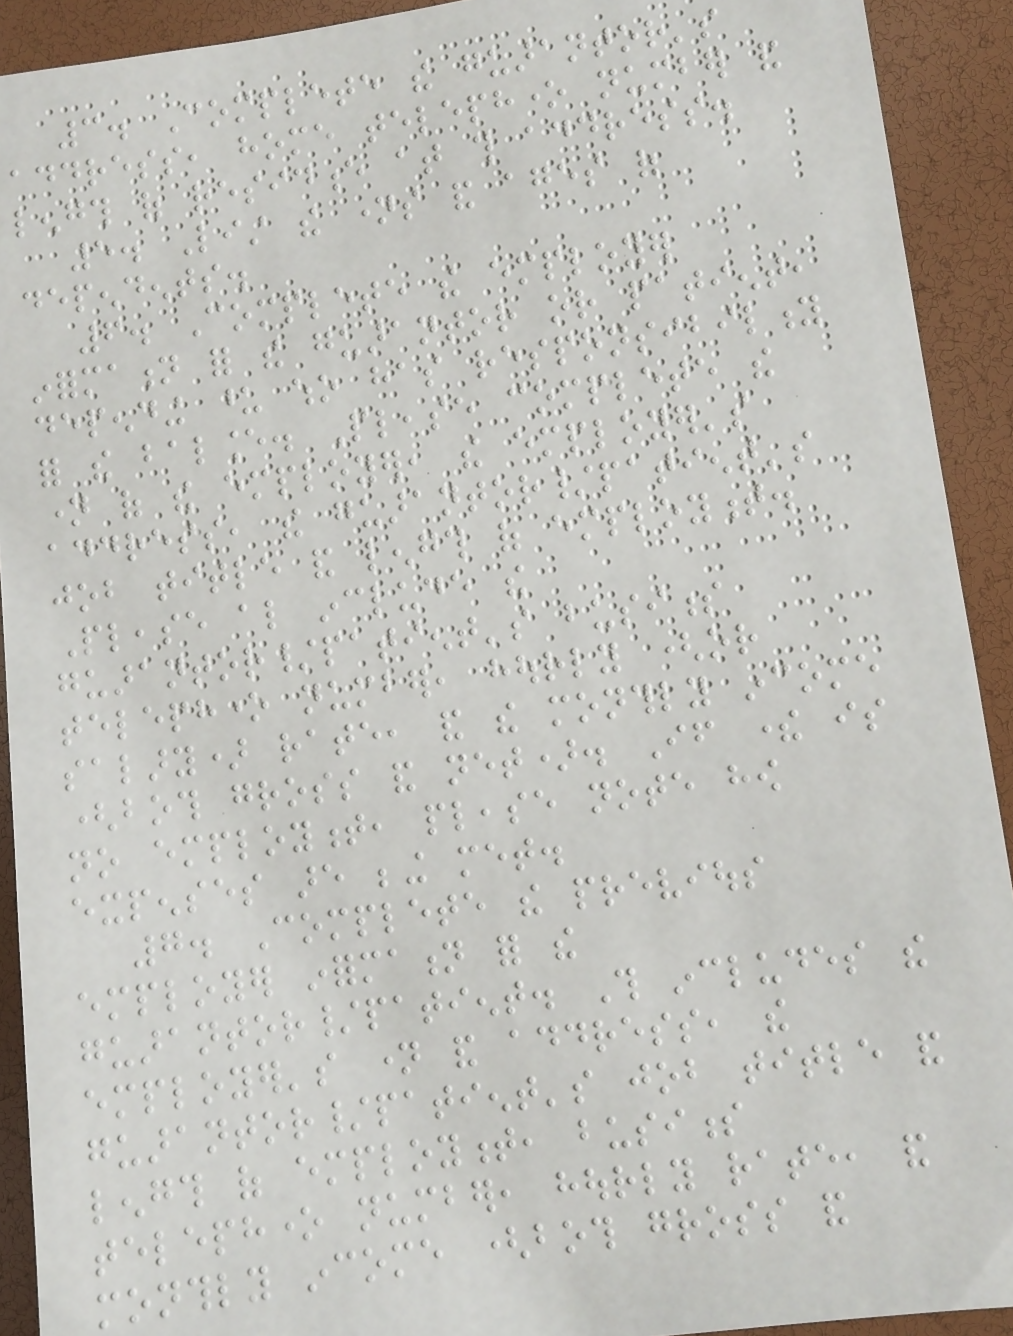3. Complete the guarantor's
address, home telephone number and
length of residence at this address.
5. List the names and ages of
dependents.
6. Complete the employer
information for the guarantor or patient,
depending upon who has responsibility
for the balance. Please complete the
name of the employer, the employer's
address, the guarantor/patient's
job title and length of employment.
Please also include the
guarantor/patient's business
telephone number, hourly (or
salary) rate, and the monthly income
(both gross and net). If there is
no employment, please note how
expenses are being met.
7. Complete the previous
employer information for the
guarantor/patient. This includes the
employer's name and address, the
guarantor/patient's job title and
length of employment, business
telephone number, hourly rate, and
monthly income (both gross and
